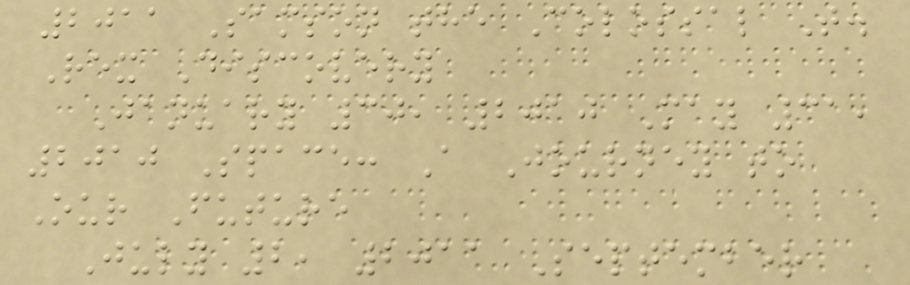2011 Samson the Colossal T.
Rex Discovery
January 30, 2010 May 31,
2010 Space: A Journey to
Our Future
July 2, 2011 September
